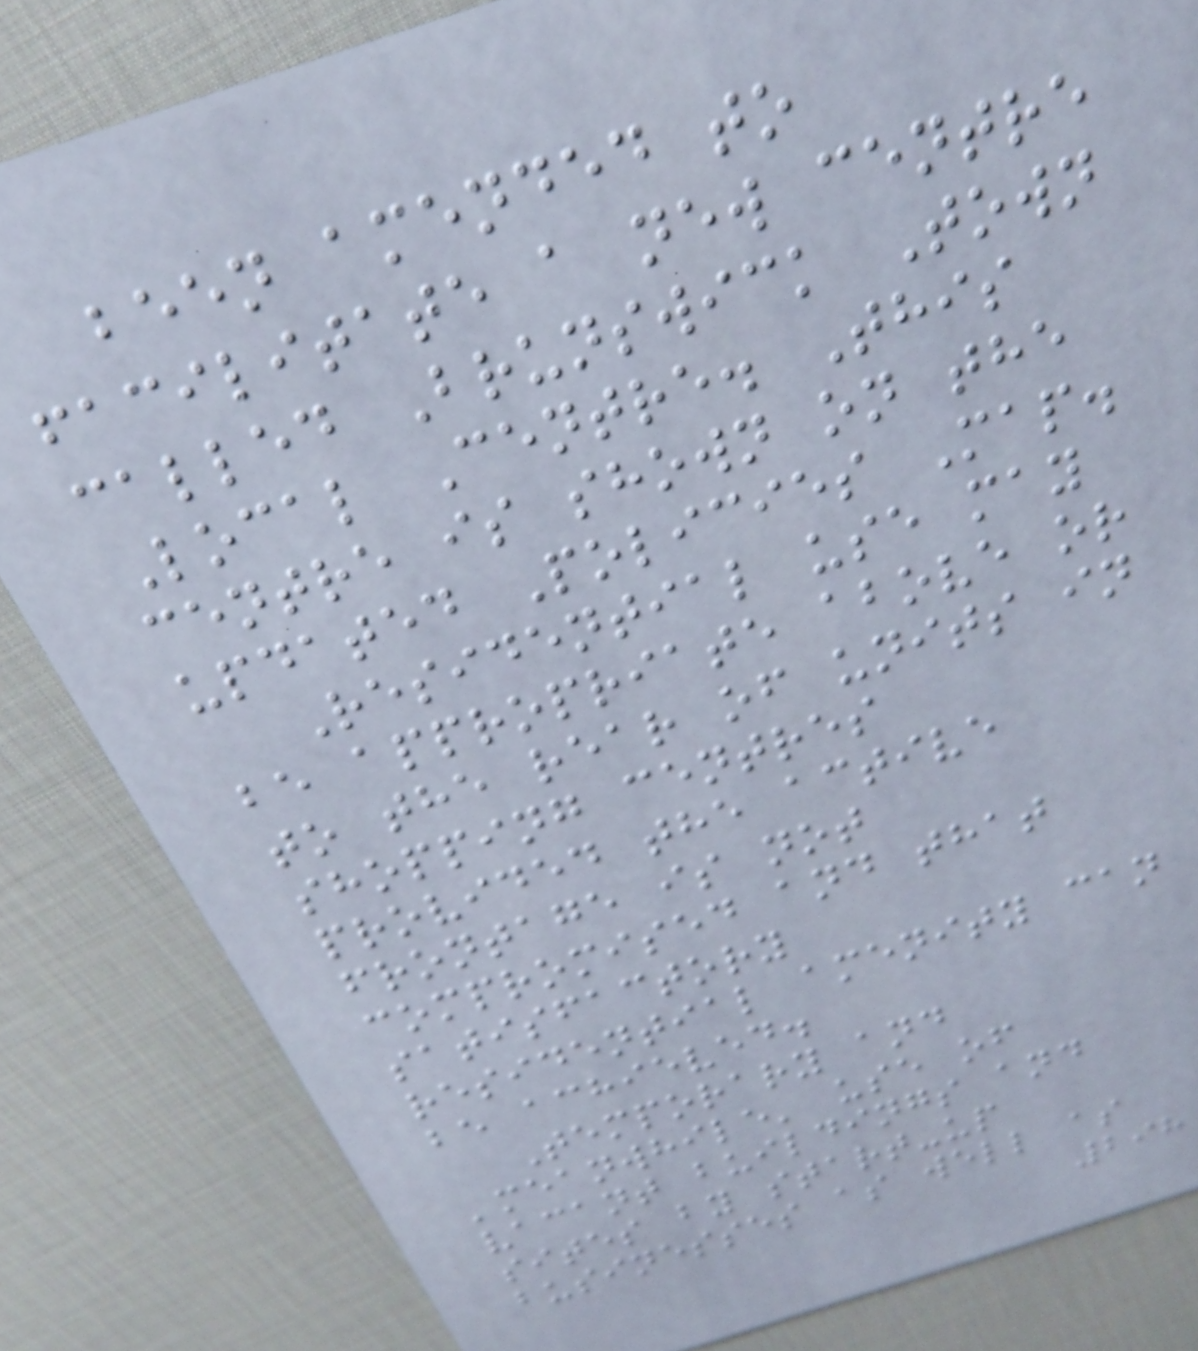been amended to
facilitate a new centre
called Brunswick Town
Local Centre. This
centre is shown on the
updated Policies Map.
Residential use may
be appropriate above or
to the rear of units in
shopping centres
provided the active
frontage is not
compromised and that
satisfactory
residential amenity can
be achieved.
Temporary and
'meanwhile' use of
vacant buildings and
sites by start-up
businesses as well as
298
